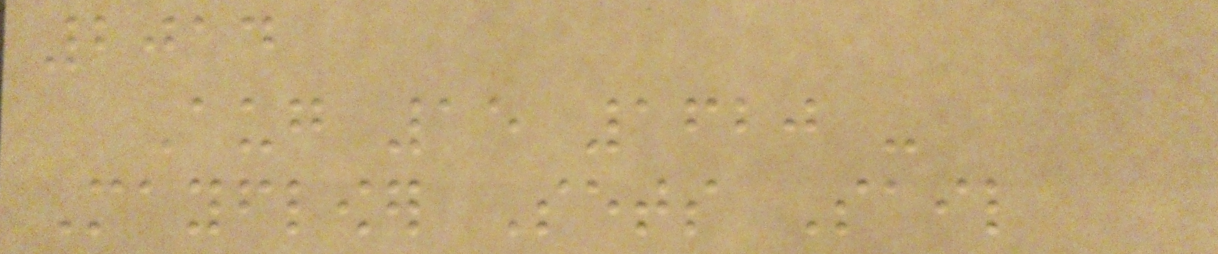2014
Aug 15 1620 -
Mayflower Sets Sail
